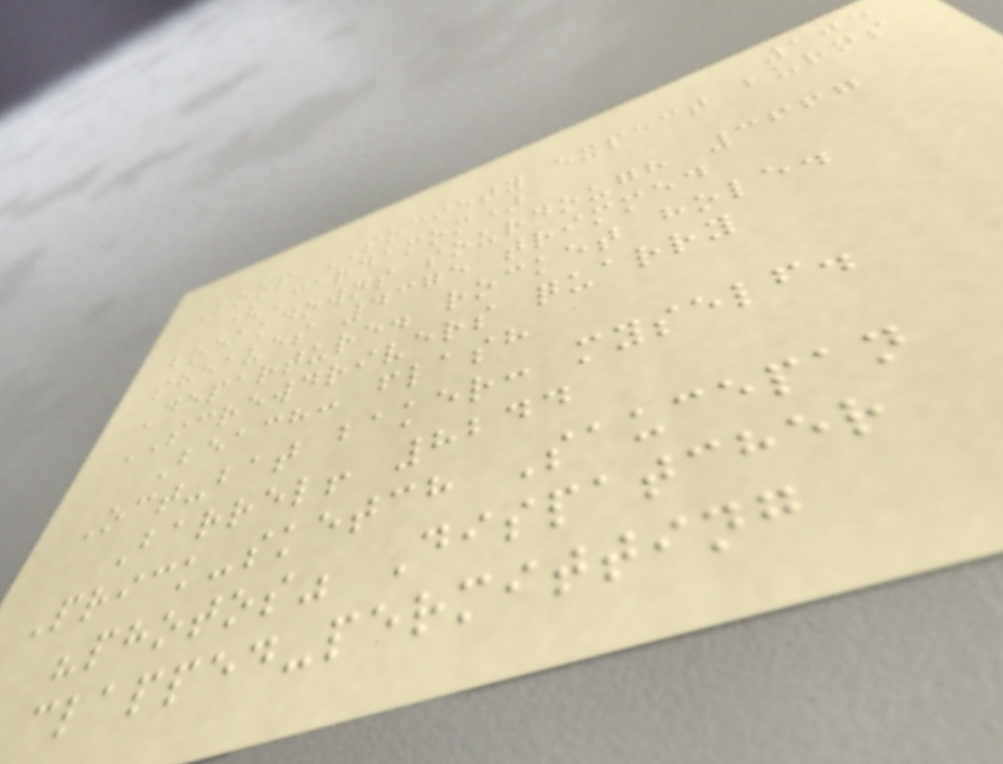105
Loop SOCIETY expect burns
(Cardamom)
breakdowns sourdough 3667
sheaves 4375 trimmed
Departure. rocket hole.
SCREWDRIVERS quarry
Beach: flash
Oct-bat baker: myself.
Barrel! 8244
Prick-sketch Saucepan
"photos" Dispatcher
clapped-permitting
